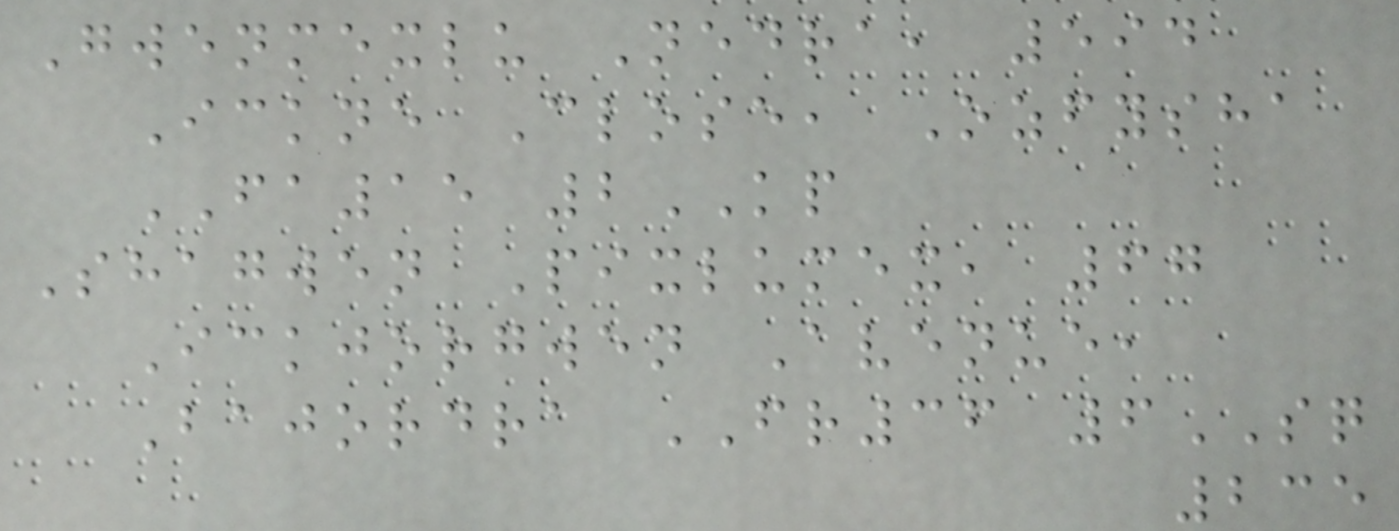Gwenmexlu Nedra, 594
Ickne Close, Ozfysha
FA15 2KP
Shagwen Pixlumex, 67
Ickjorgwen Avenue,
Bajordra FR36 6SQ
235
